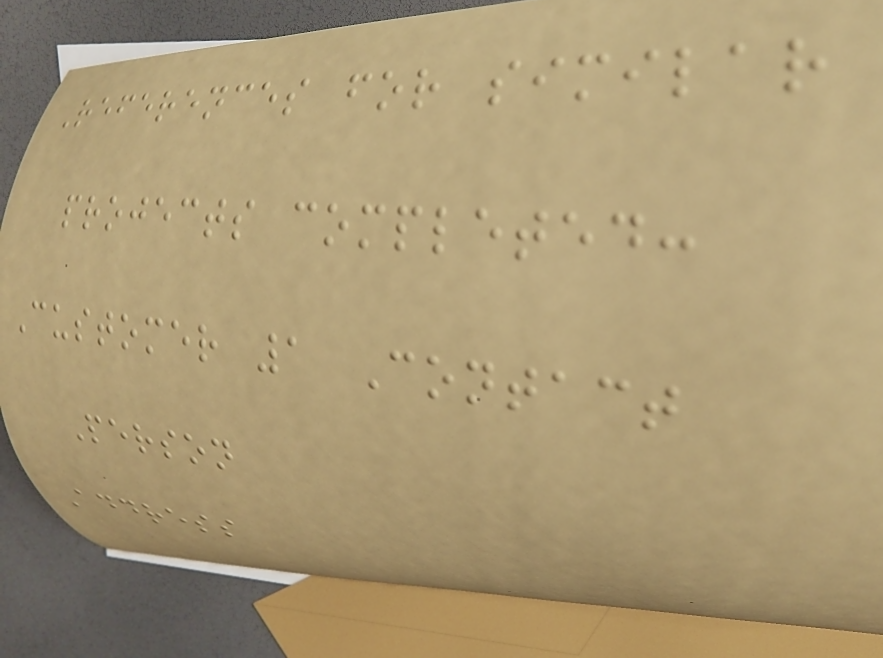References for similar
projects completed:
Customer 1 Contact
Person
Address
